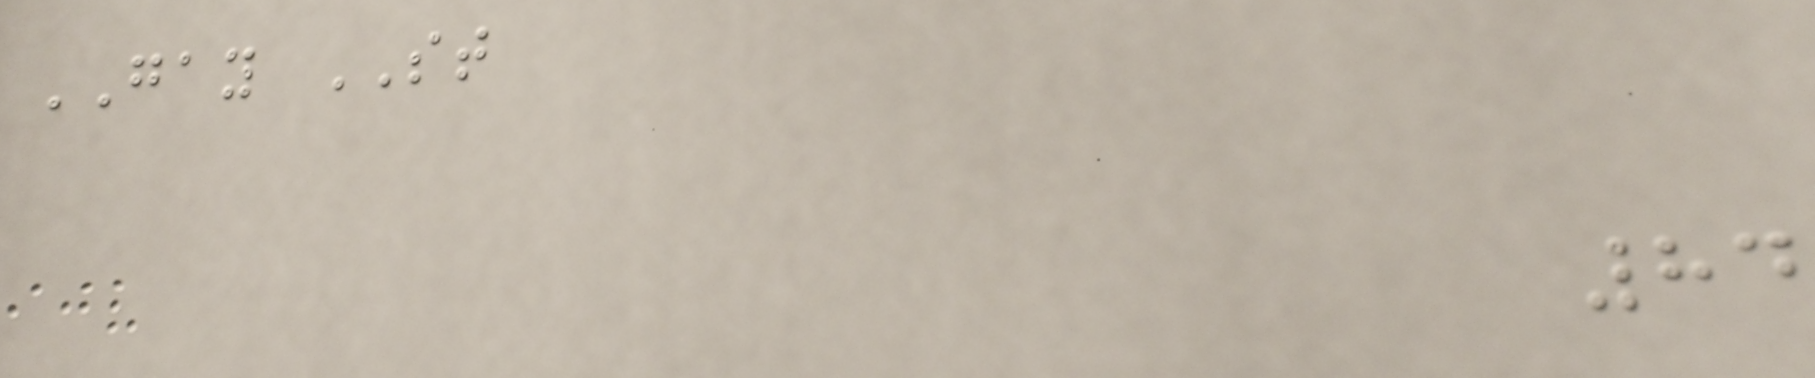GAY ST
84
